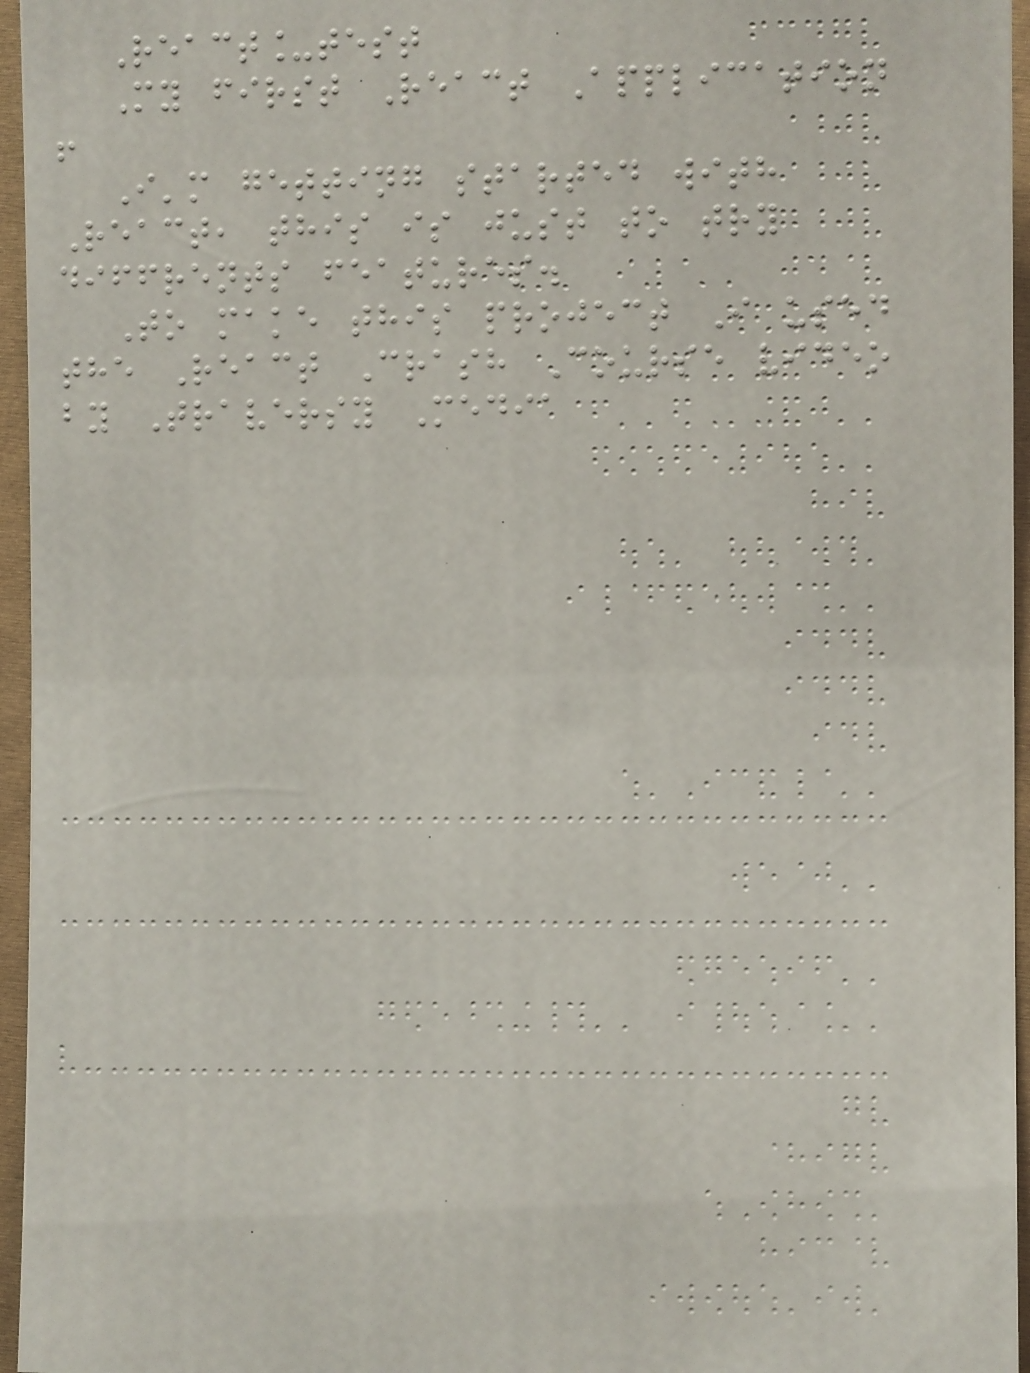React_test
My first React Application
!
I'm getting started with
React, this is just to try
diffrents features.
To make this project I used
the React Crash Course video
by Traversy Media
